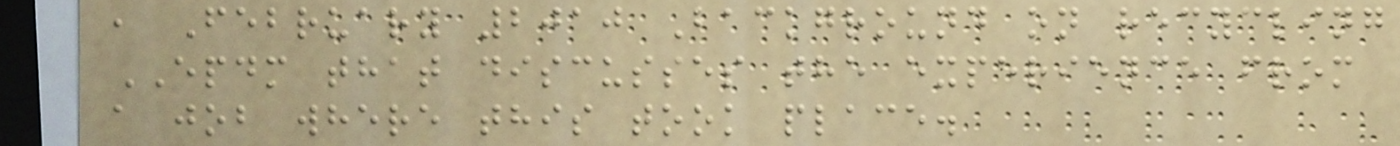, February 2010 Background on recycling
EPDM that discusses the experience from
a job where this took place.
